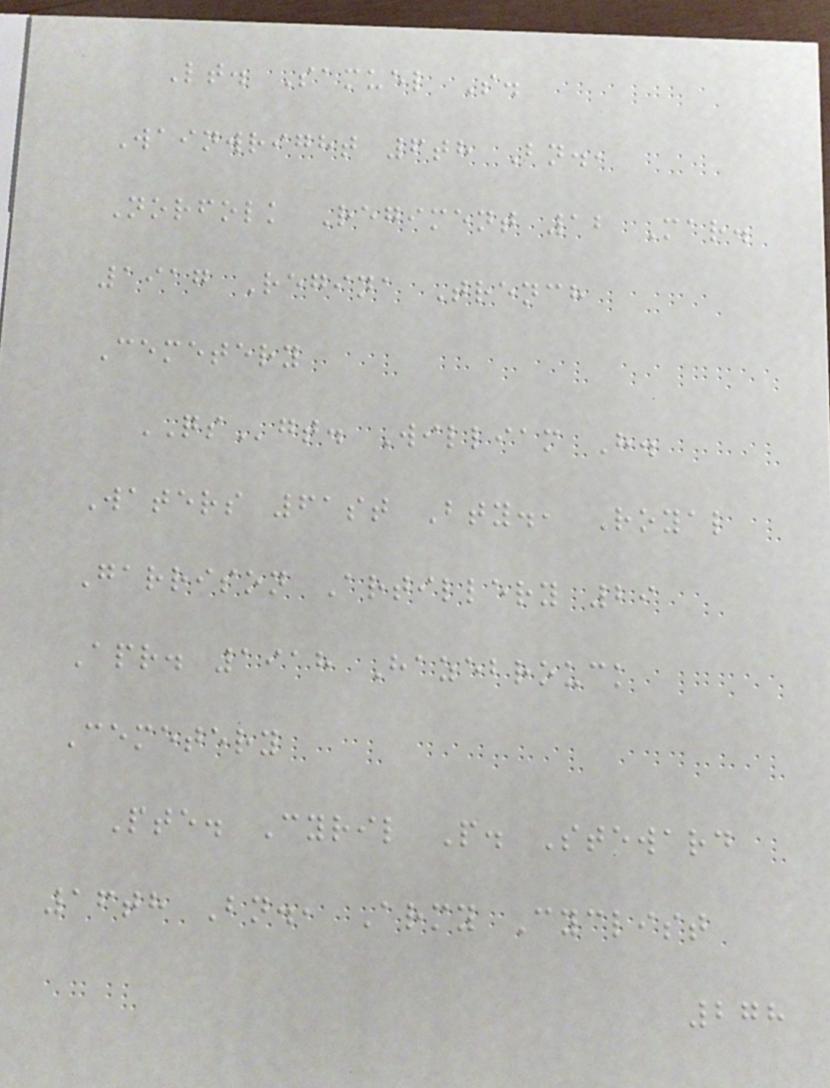Lt. Samuel S.
Wainwright 6th Bn.,
Norfolk Regiment 12 Mar.
1917 Regina Trench
Cemetery
QSgt. William H.
Waters 61st Bty., Royal
Garrison Artillery 29
Apr. 1918 Hazebrouck
Cemetery
Pte. Cyril P. Steward
16th Bn., Army Cyclist
278
